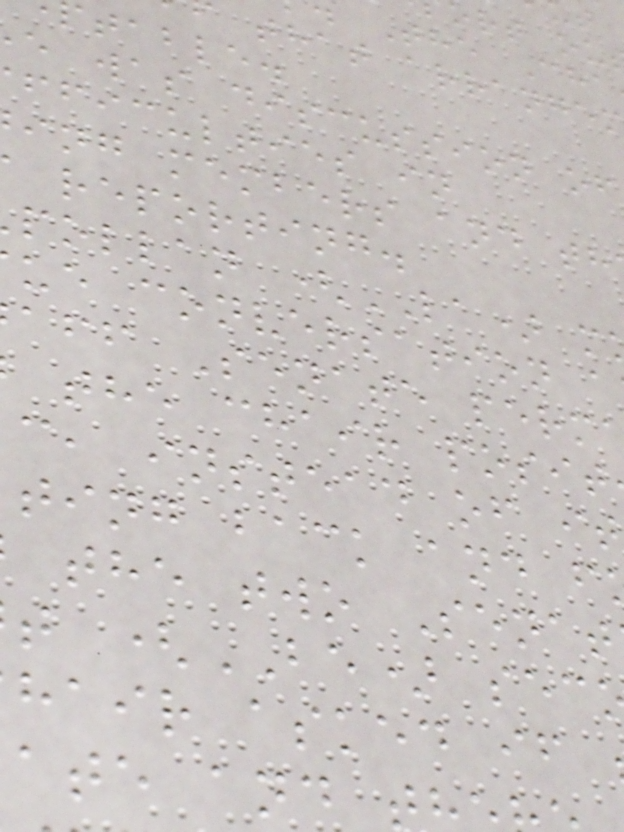The Cha
that arrange
table.
e was discussion of
fficulties in
ing members and th
reporting.
pollan (LA) m
ue conversation a
aff Senate perm
the chair posit
c, instead of it
ting back and f
the two Senat
t (BE) sec
hair asked if
ate and
